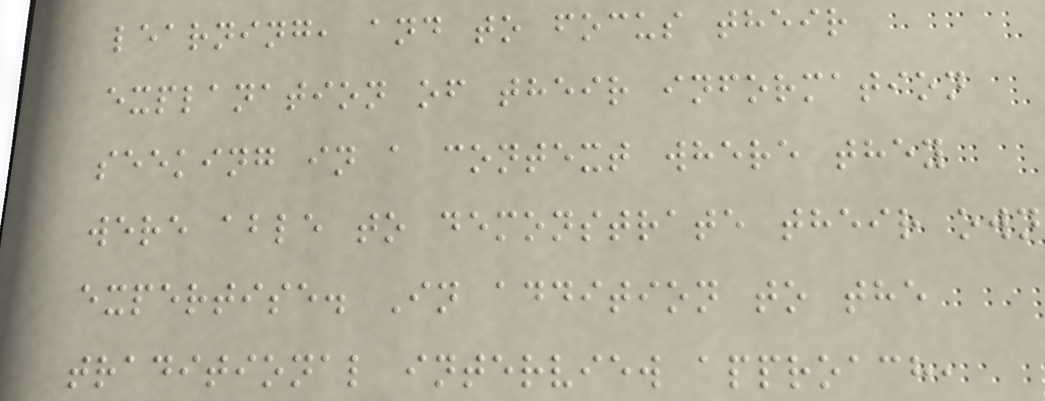learning, and to focus their
explanation of their information
seeking in a context where they
were able to demonstrate their own
expertise. In addition to the
traditional interview approach,
